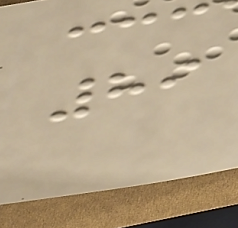89
